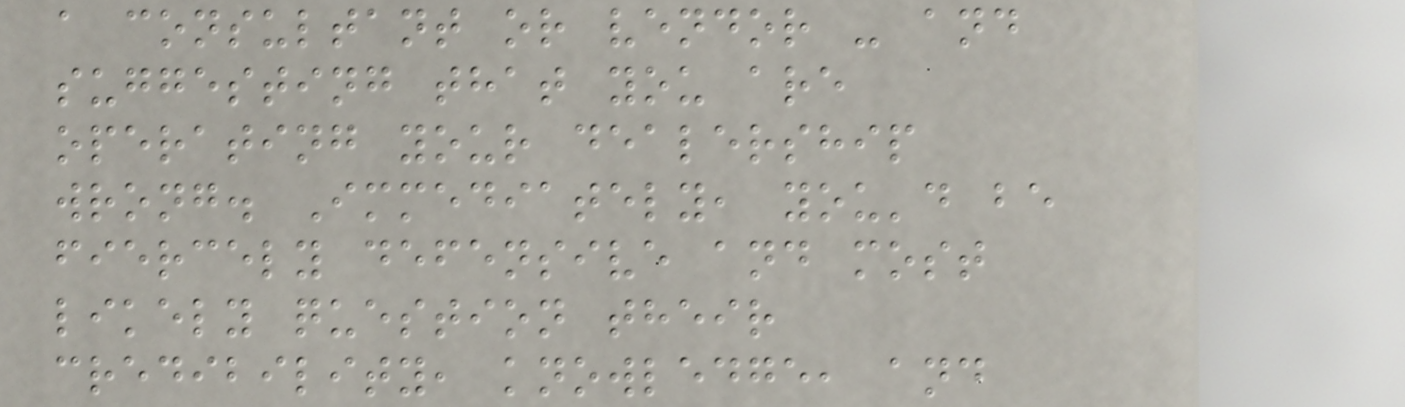a consultant or vendor - and
suggesting that you are
operating your dealership
wrong. Immediately, you'd be
fiercely defensive and most
likely question their
credibility, knowledge, and
